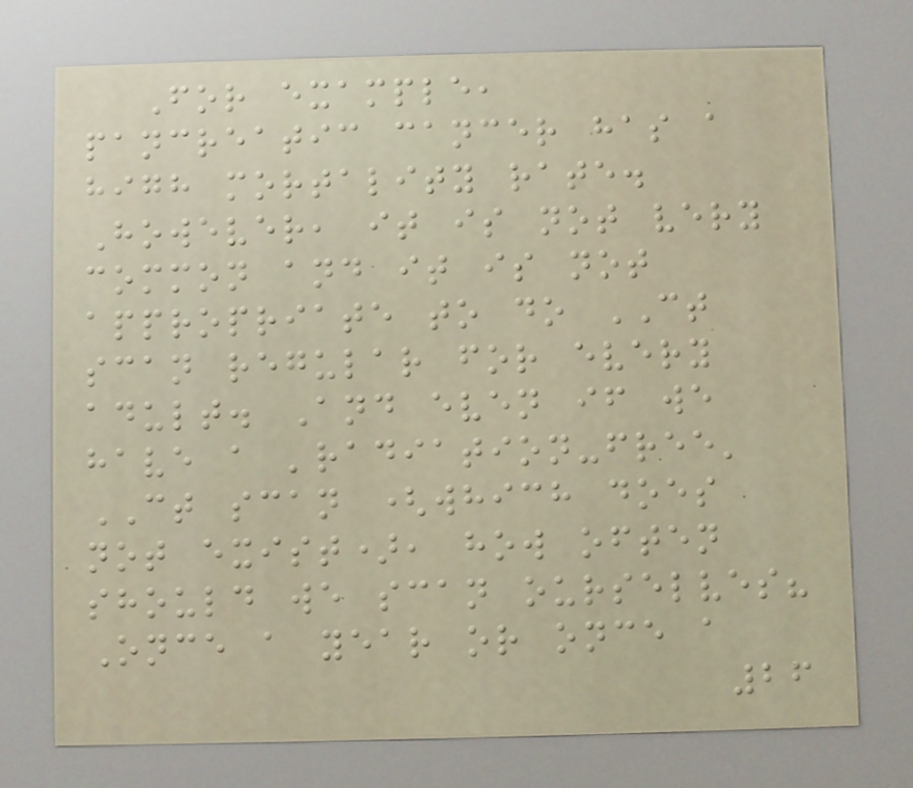For example,
pancreatic cancer has a
high mortality rate.
However, it is not very
common and it is not
appropriate to do CT
scan regular for every
adult. And even if we
have a 'radiation-free'
CT scan (which does
not exist), how often
should we scan ourselves?
Once a year or once a
26
